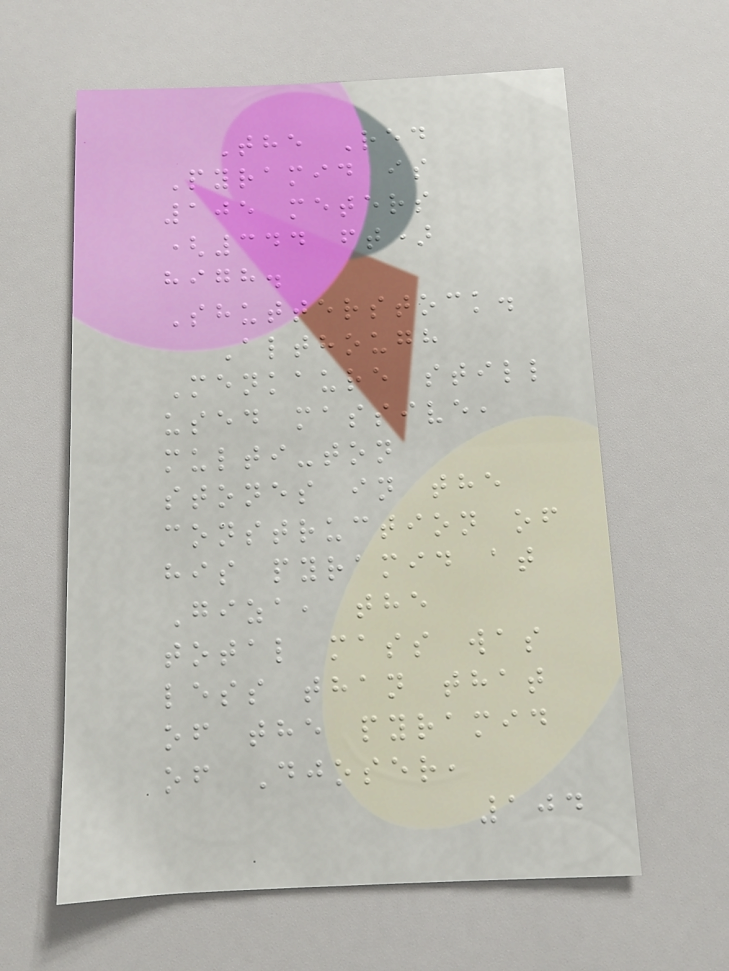The Red
Pyramid is
105 meters
(344 ft)
high.
Shutterstock.
Although
Menkaure still
used massive,
multi-ton
stones in the
construction of
his pyramid at
Giza, the
total mass was
less than that
of the pyramid
of Djoser,
104
